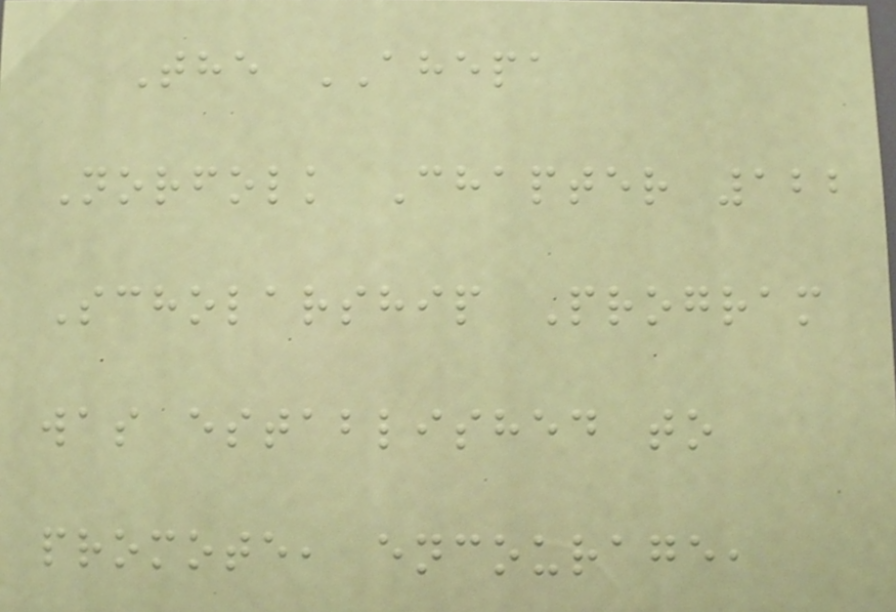The AHEPA
Norfolk Chapter 122
Scholarship Program
was established to
promote, encourage,
